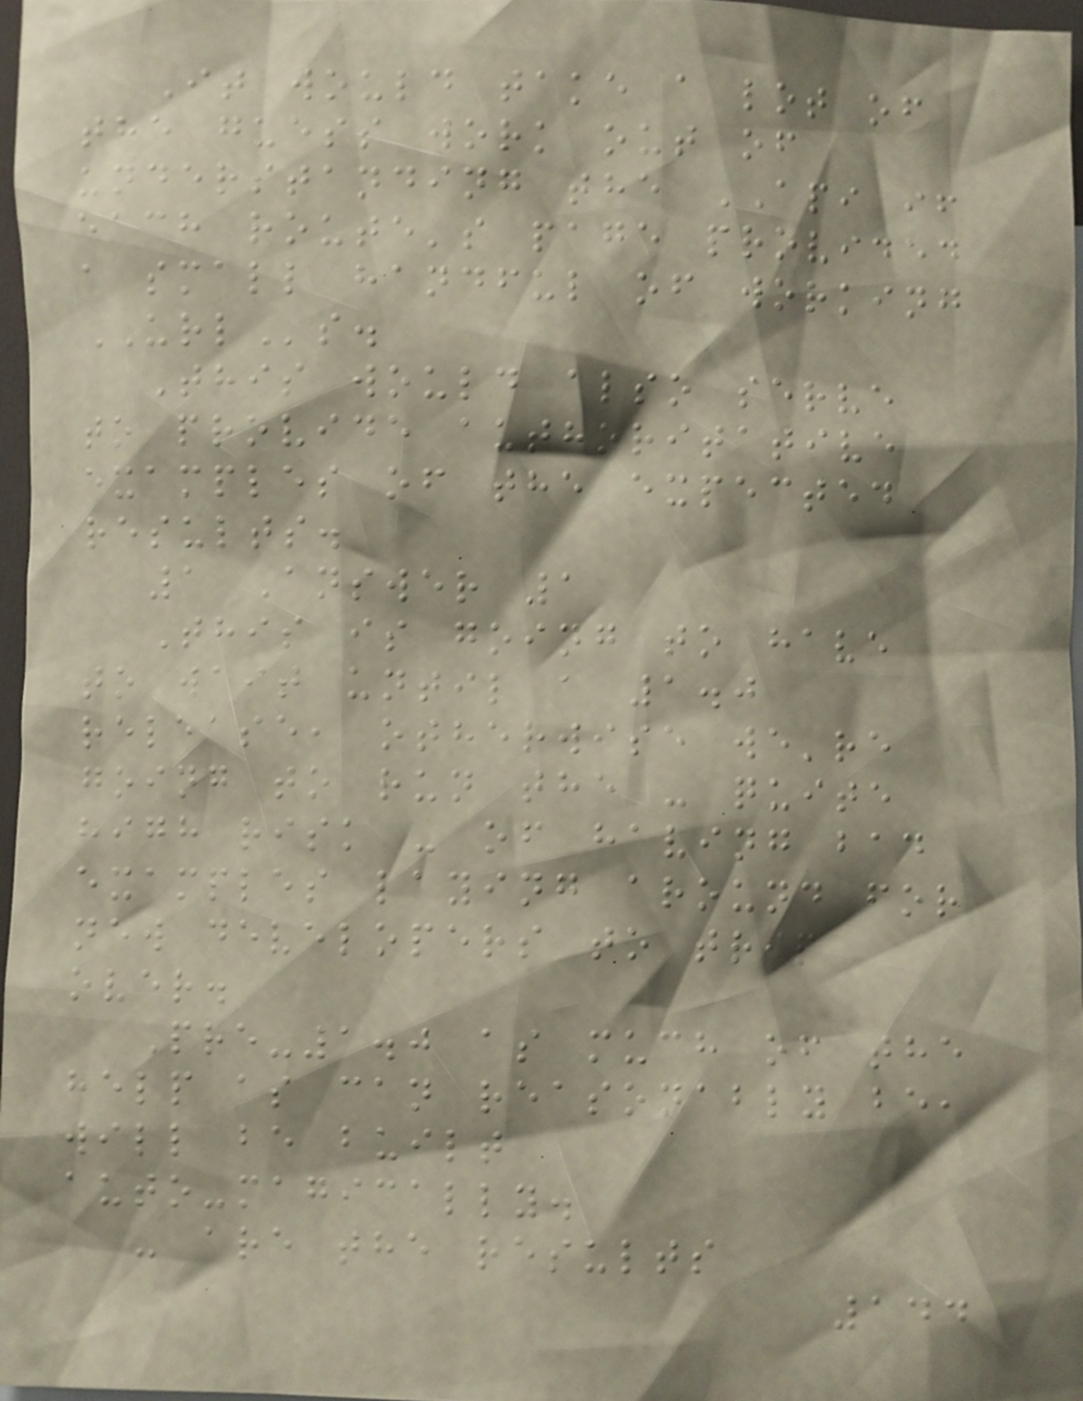It would take a lot of
the guess work out of
understanding the API if
each route's page provided
a small handful of working
URLs.
This would also serve
to provide authoritative
examples of the expected
results.
1 Answer 1
This is going to have
to wait until a 1.0
release, otherwise we're
going to run the - quite
high risk - of having bad
examples laying around for
new developers to trip
over.
Pre-1.0 as much of the
help as can reasonably be,
will be built
auto-magically.
- are the results
144
